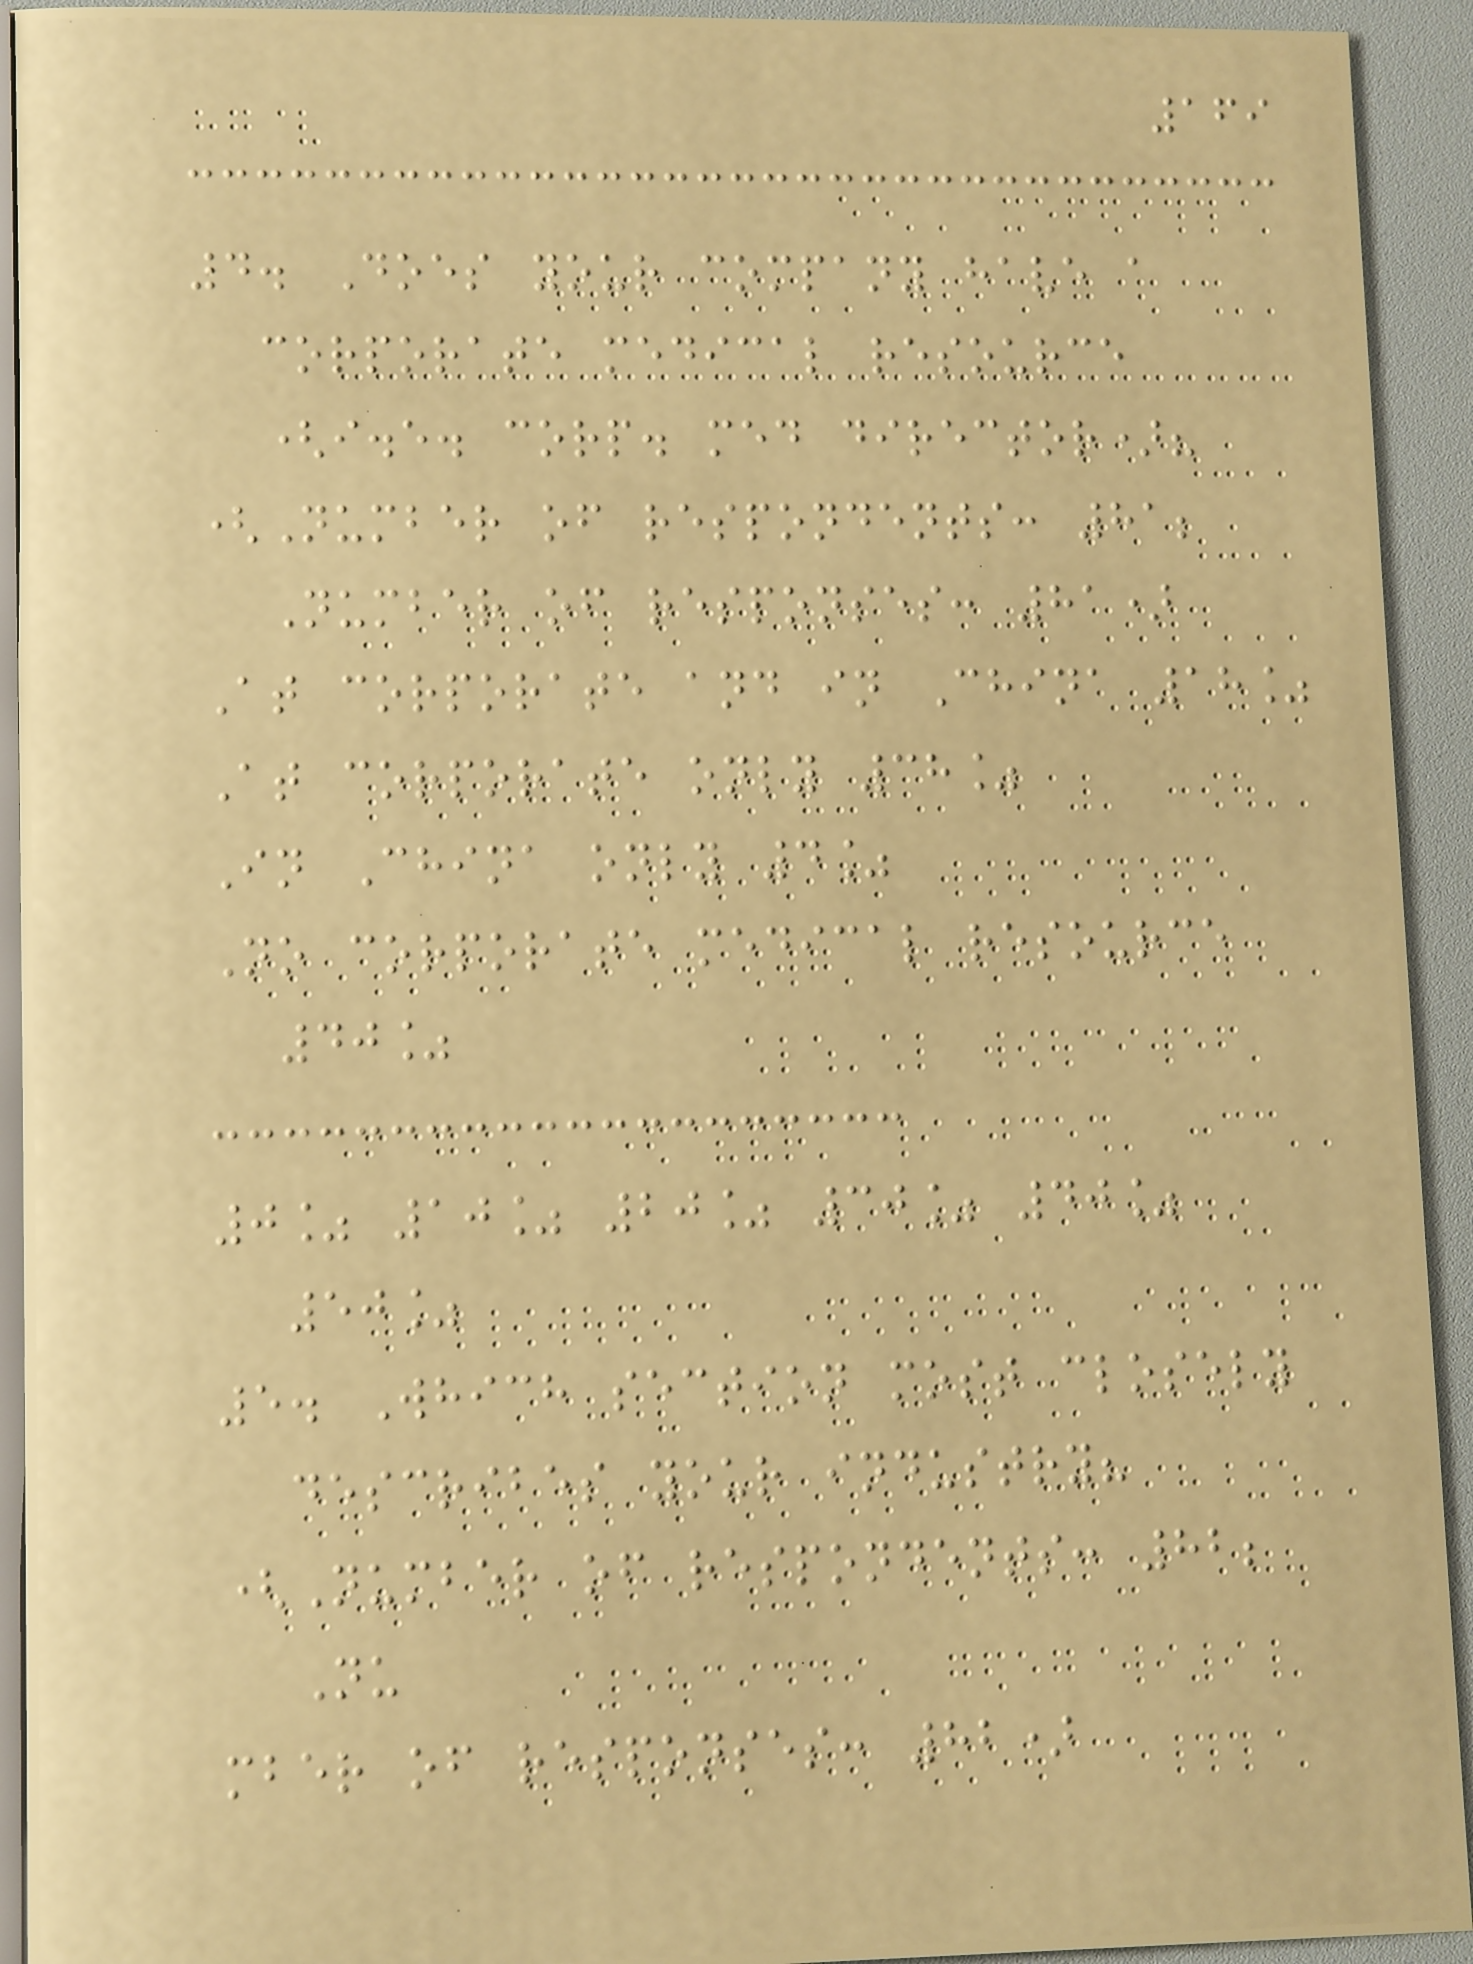169
4. Does your company have a
corporate medical resource
(i.e. corp. med director)?
(Number of respondents: 81;
Number of responses: 81)
At corporate and in China 18%
At corporate only 38%
In China only 4%
No corporate medical resource
40%
0% 10% 20% 30% 40%
50%
5. Which section most closely
describes your industry?
(Number of respondents: 82;
Nu
mber of responses: 82)
